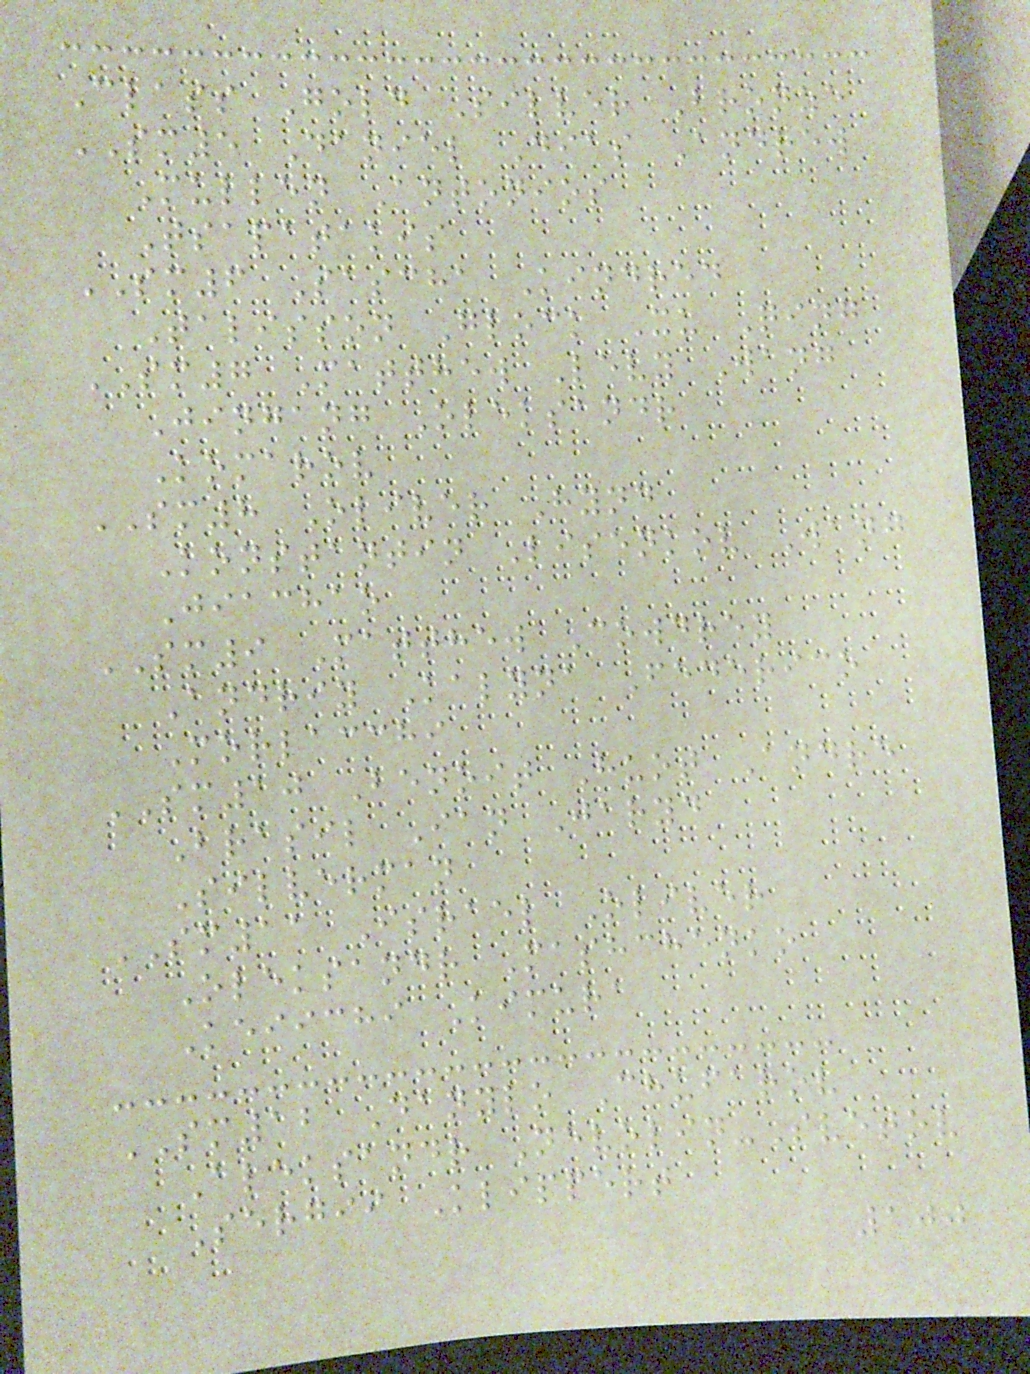Class Gold Silver Bronze
SM5 Daniel Dias Andrew
Mullen Antonios
Tsapatakis
SM6 Sascha Kindred
Talisson Glock Xu Qing
SM7 Matthew Levy Wang
Jingang Oleksandr
Komarov
SM8 Oliver Hynd
Konstantin Lisenkov Wang
Jiachao
SM9 Matthew Cowdrey
Andriy Kalyna Federico
Morlacchi
SM10 Benoit Huot Andre
Brasil Ian Jaryd
Silverman
SM11 Israel Oliver
Oleksandr Mashchenko
Keiichi Kimura
SM12 Danylo Chufarov
Aleksandr Nevolin-Svetov
Sergii Klippert
100
